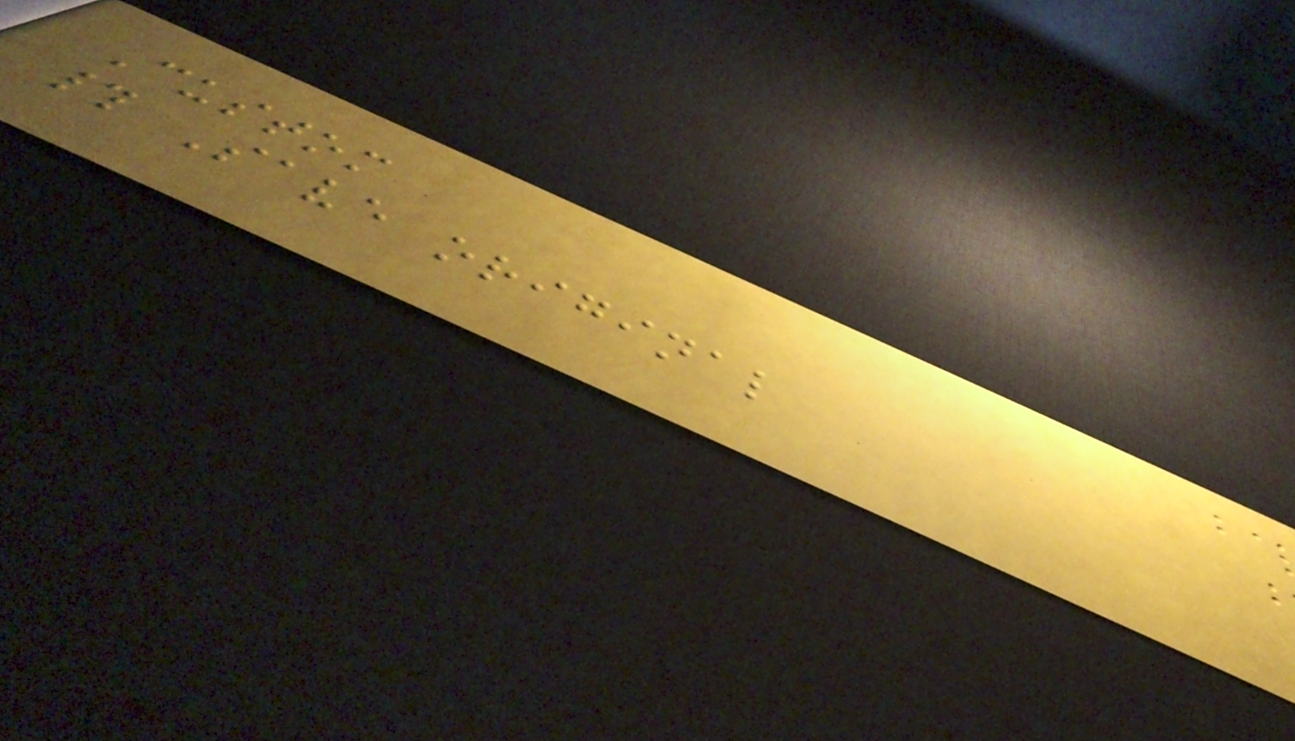Custom
# Save original
